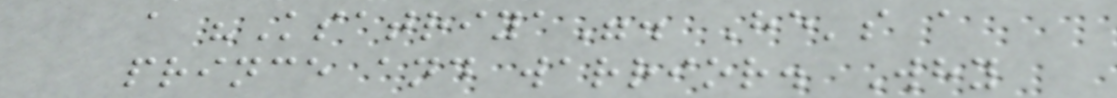a "Ksatriya". He's a
prince and warrior. Why
